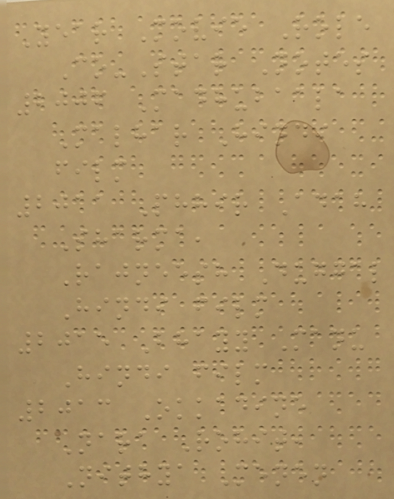Year Movie Role
Co-Star Notes
2006 Madhubaala
Malhar Hindi
film
2011 Phhir Adah
Sharma,
Rajneesh Duggal
Hindi film
2015 Bhayy Manu
Hindi film
2013 Okkadine
Nara Rohit,
Nithya Menen
